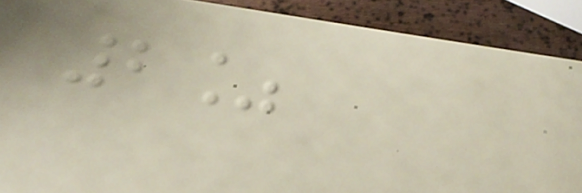2%
